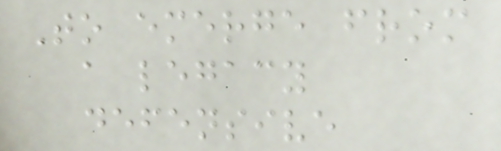To emerge from
a legacy
defensive
